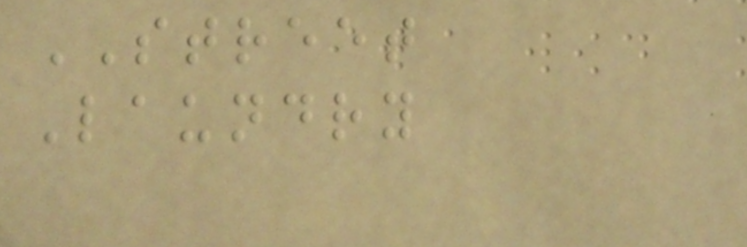STREET
Laundry
